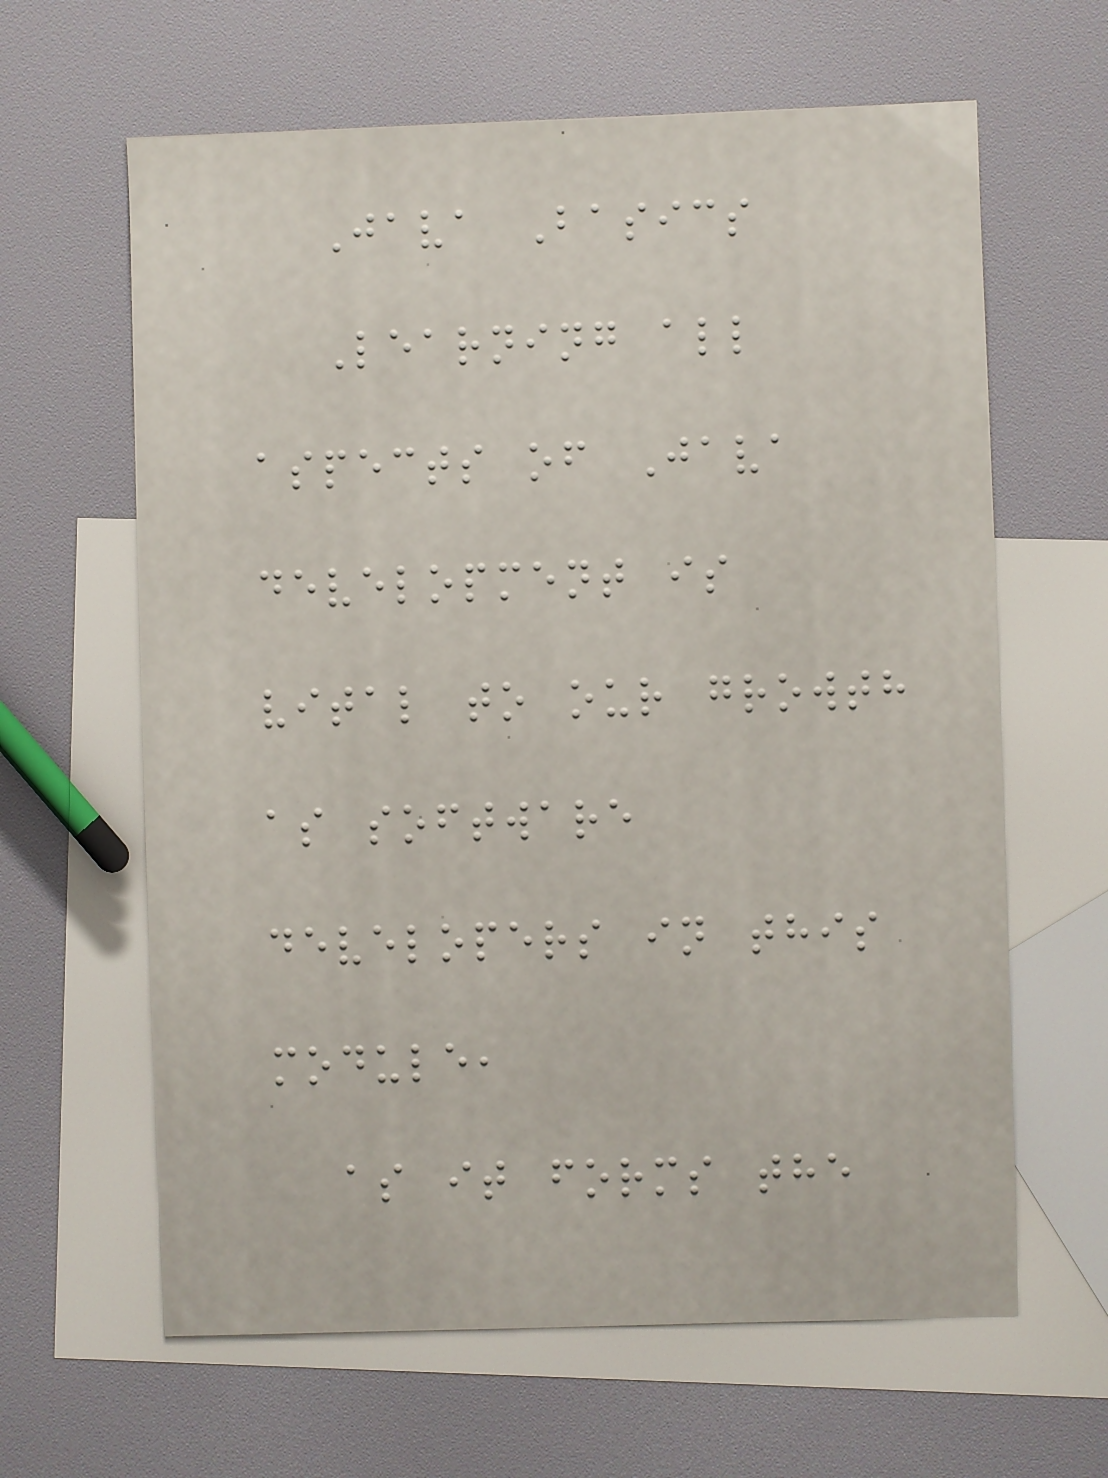Java Basics
Learning all
aspects of Java
development is
vital to our growth
as software
developers in this
module,
as it forms the
